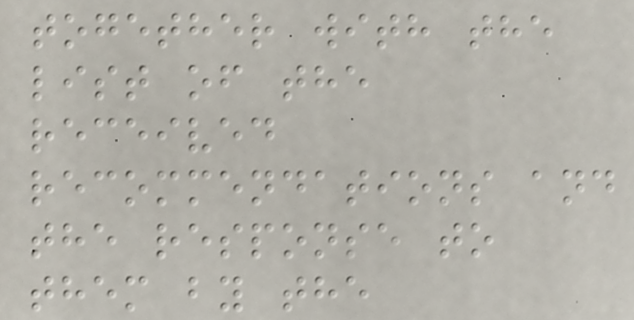together with the
list of the
received
recommendations and
the response to
them by the
